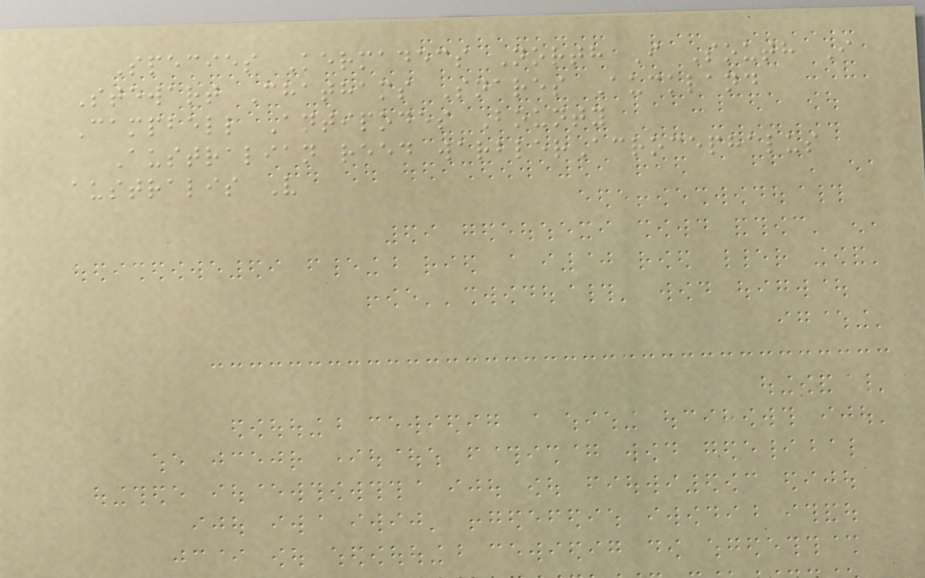Species Kermadecs North I South I
Stewart Chathams Snares Auckland
Campbell Antipodes Bounty
Australian reed warblerAcrocephalus
australis V
